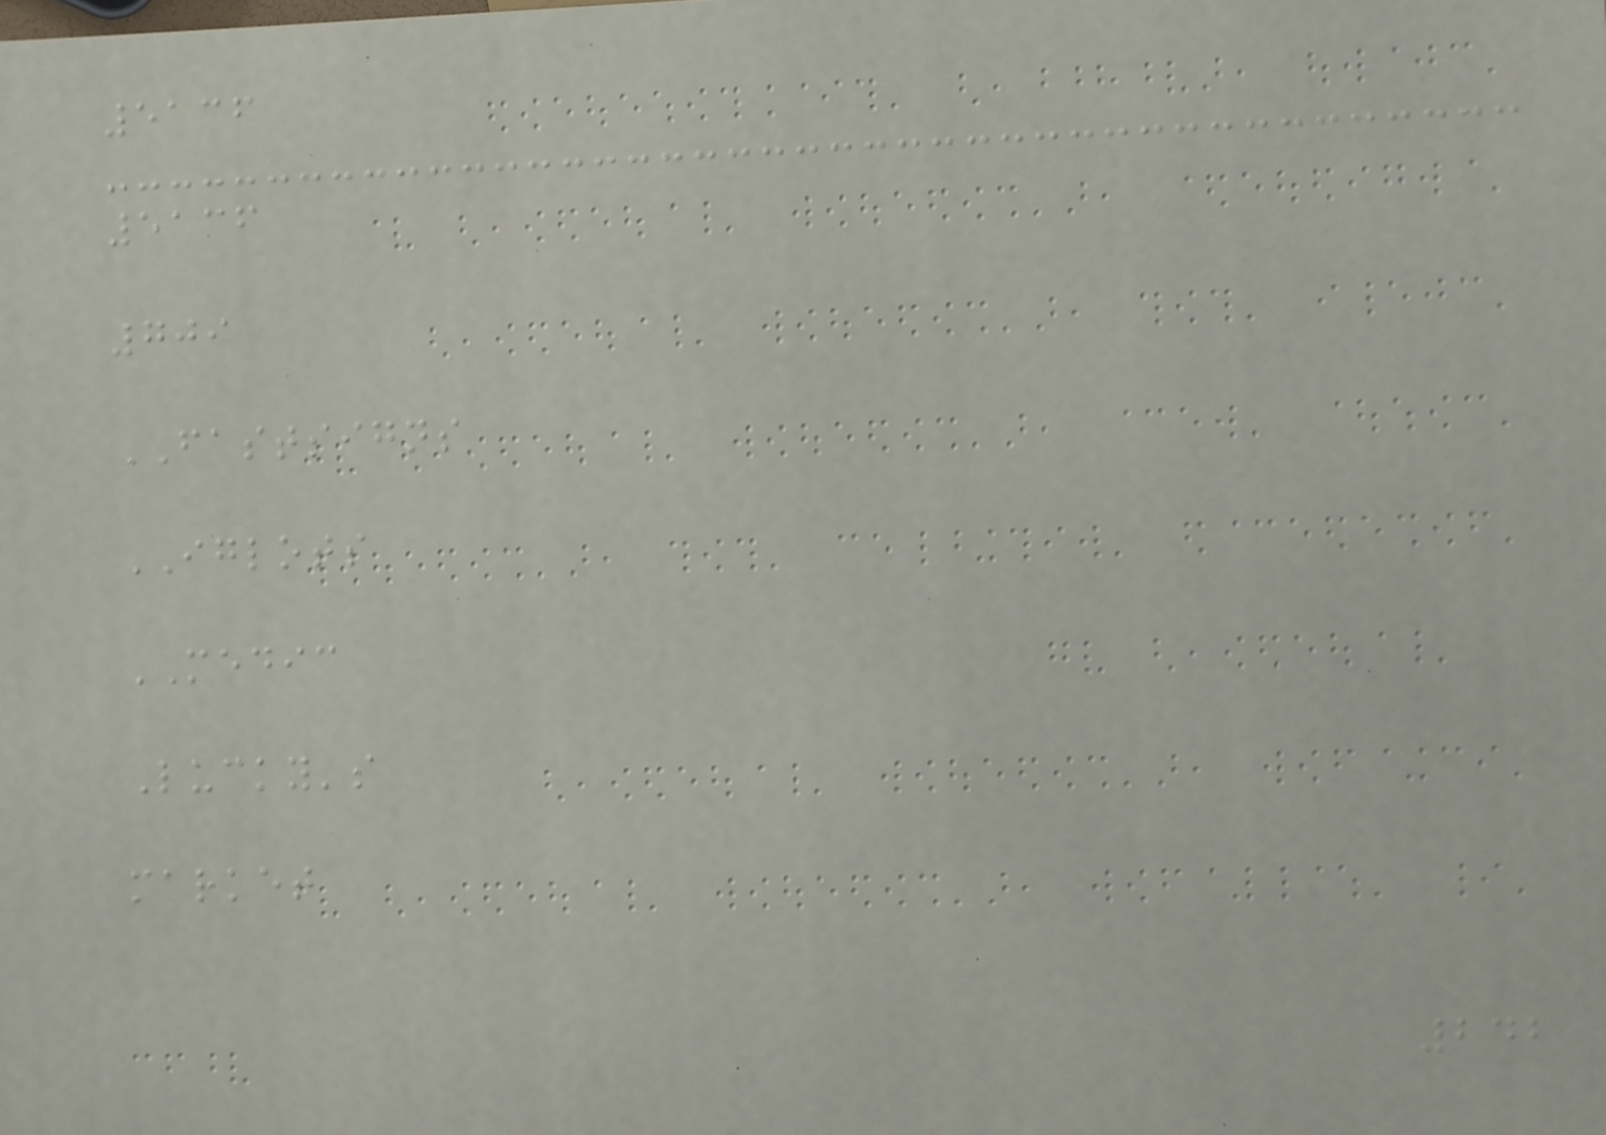5136
5136
709
FASTSIGNS
IGLOTS
MEDIC
Lucky's
market
242
